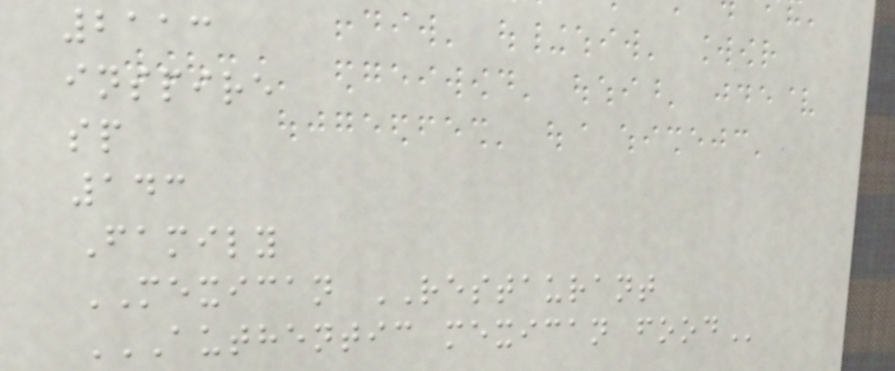2113
inspire
sp
143
Family
MEXICAN RESTAURANT
AUTHENTIC MEXICAN FOOD
